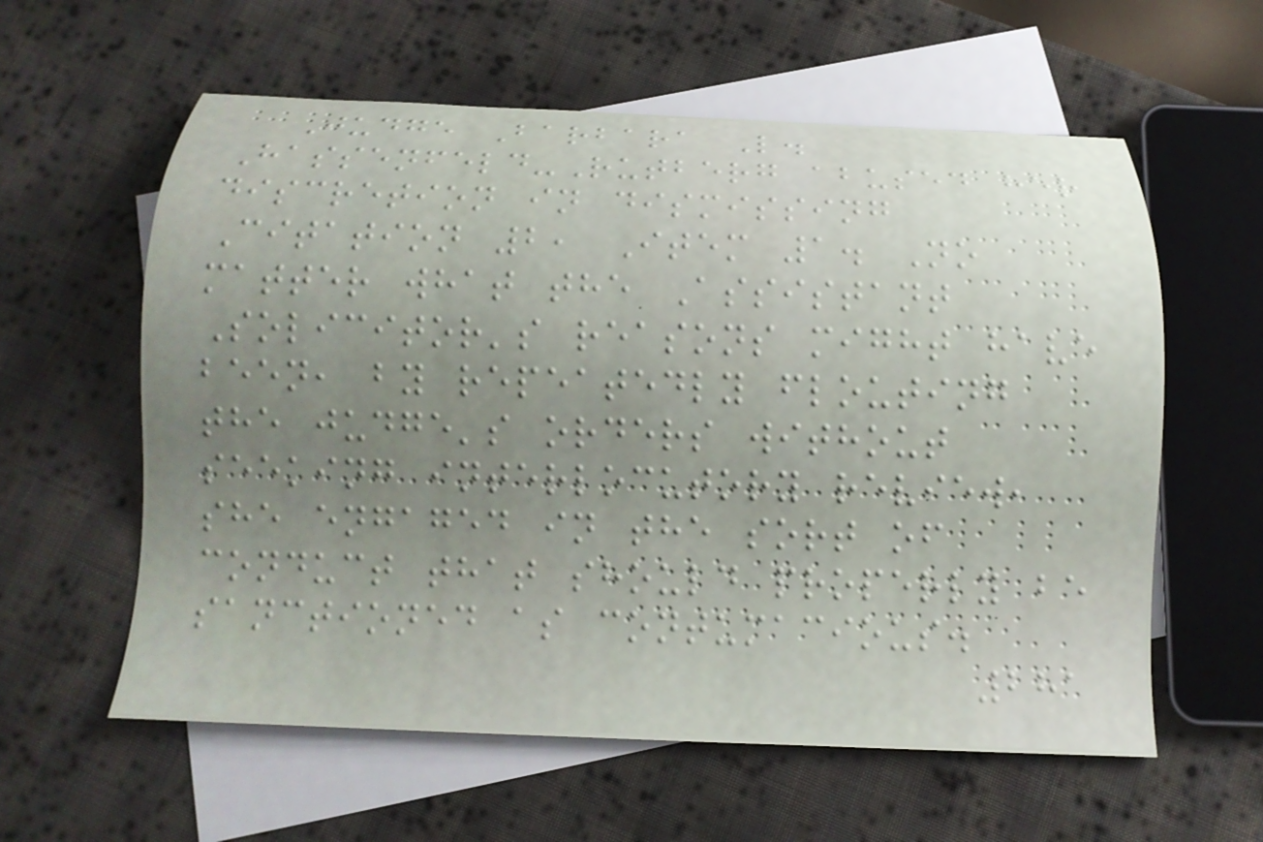Judge Barbara L.
Hassenfeld-Rutberg abused her
discretion in dismissing
Citation 2, Item 1. No
matter what the Assistant
Solicitor's reasons might have
been, by repeatedly flouting
the judge's orders without
seeking interlocutory review,
she engaged in the sort of
conduct that should properly be
sanctioned as contumacious.
281
